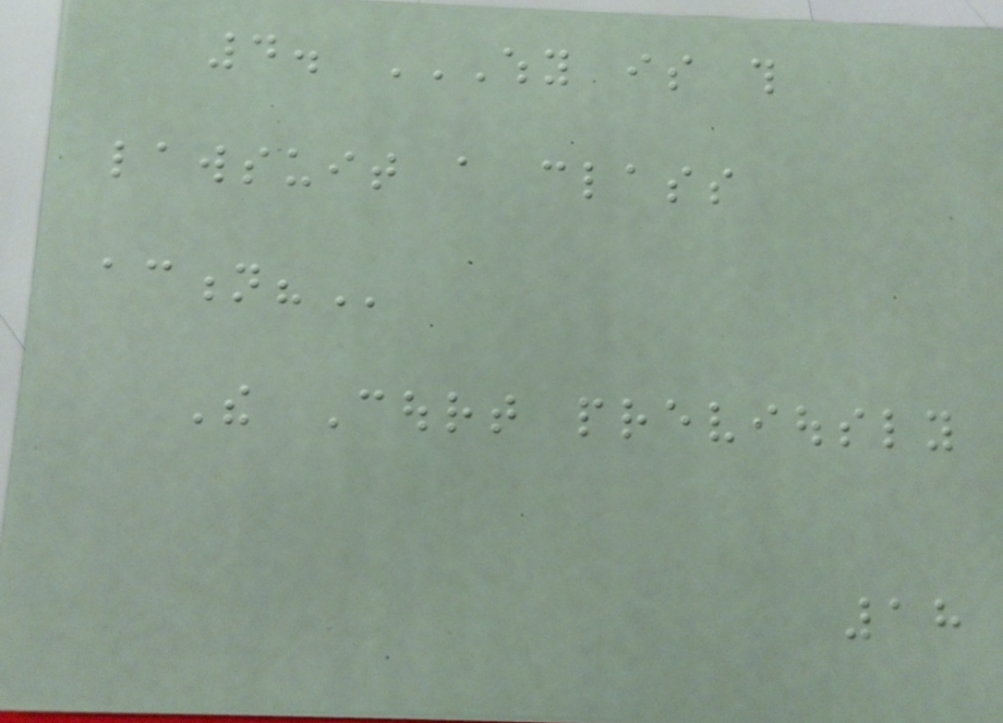4. WHY IS THIS
LAWSUIT A CLASS
ACTION?
The Court previously
18
